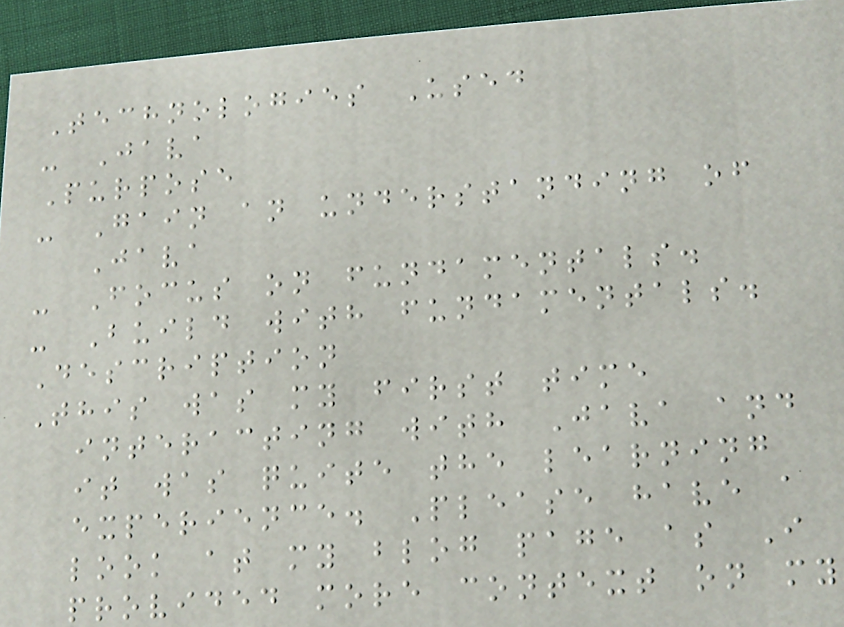Technologies Used
- Java
Purpose
- Gain an understanding of
Java
- Focus on fundamentals.
- Build with fundamentals.
Description
This was my first time
interacting with Java and
it was quite the learning
experience. Please have a
look at my blog page as I
provided more context on my
